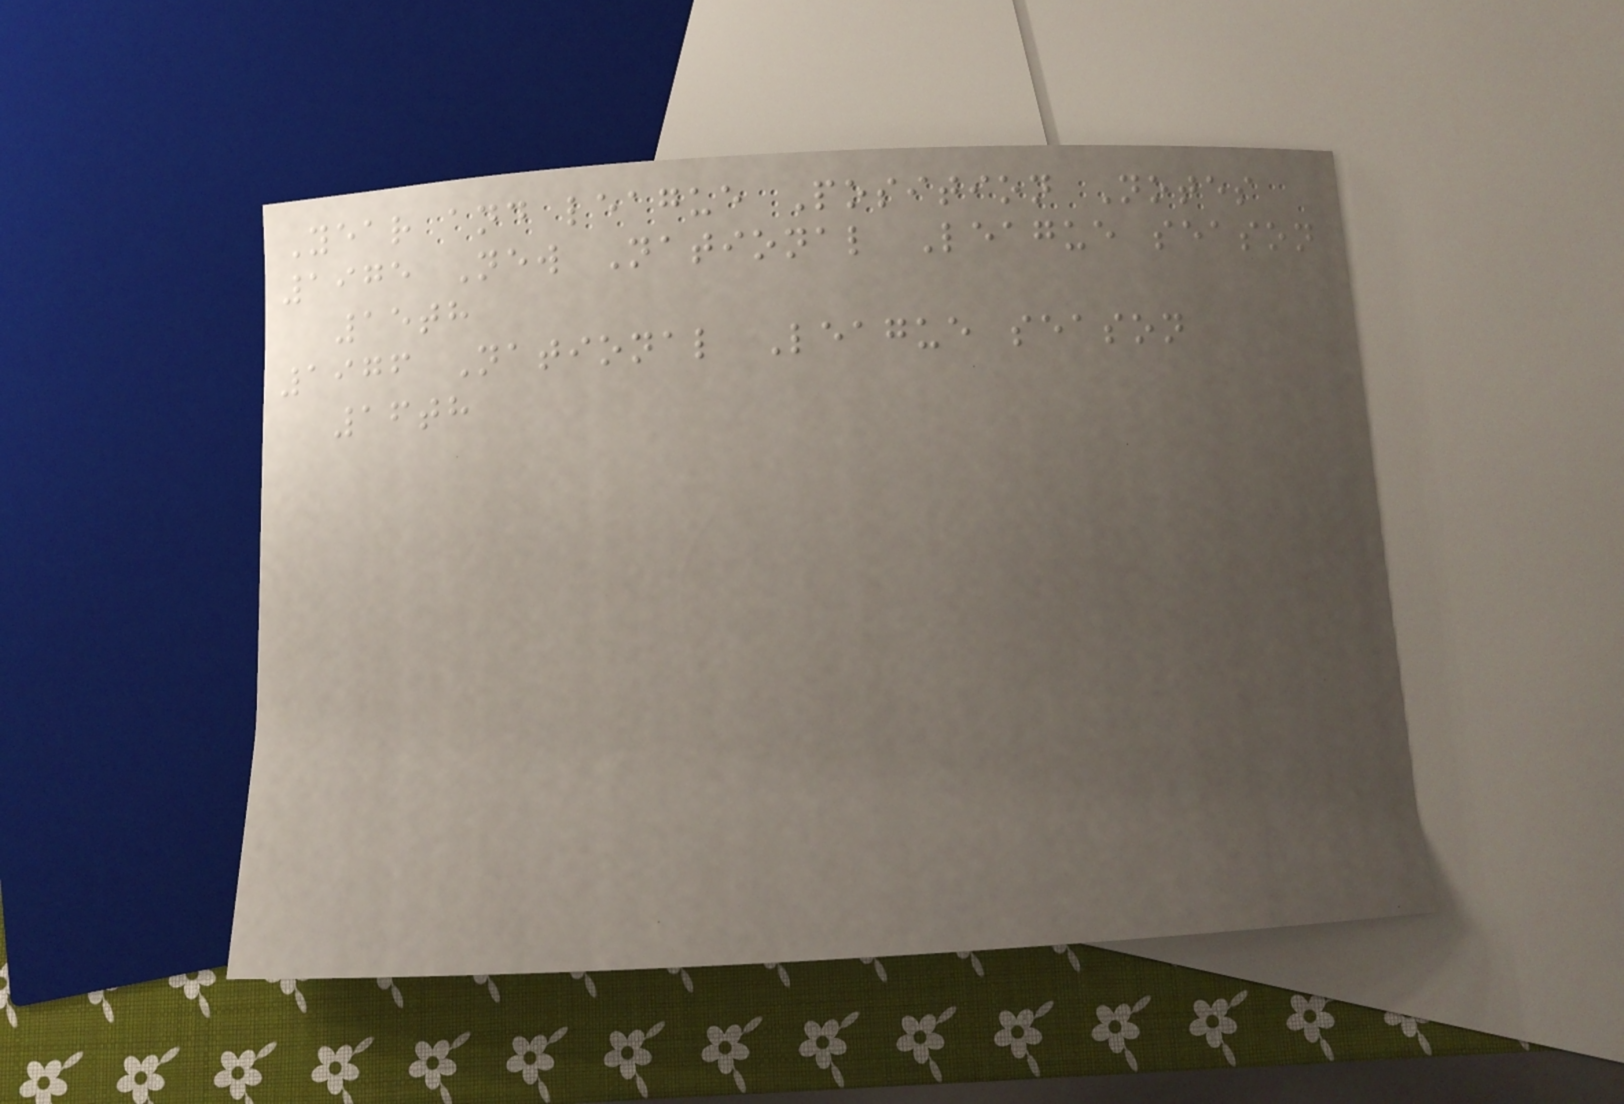Year and league Position Notes
1975 New National League season
15th
1976 National League season
16th
